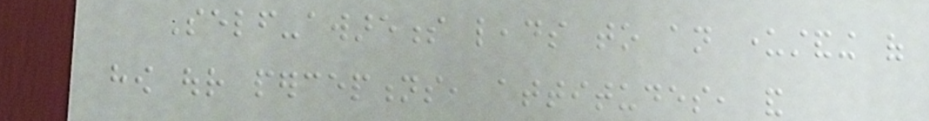Self-awareness leads to an understanding of
how our perceptions, attitudes, and
